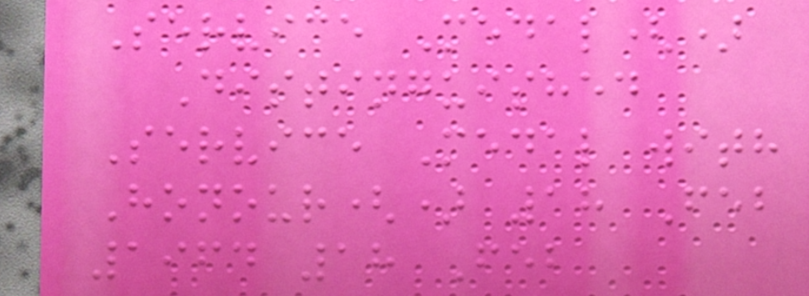Service Medal()
Distinguished
Service Medal with
Honour() 18 Feb
1964 18 Feb
